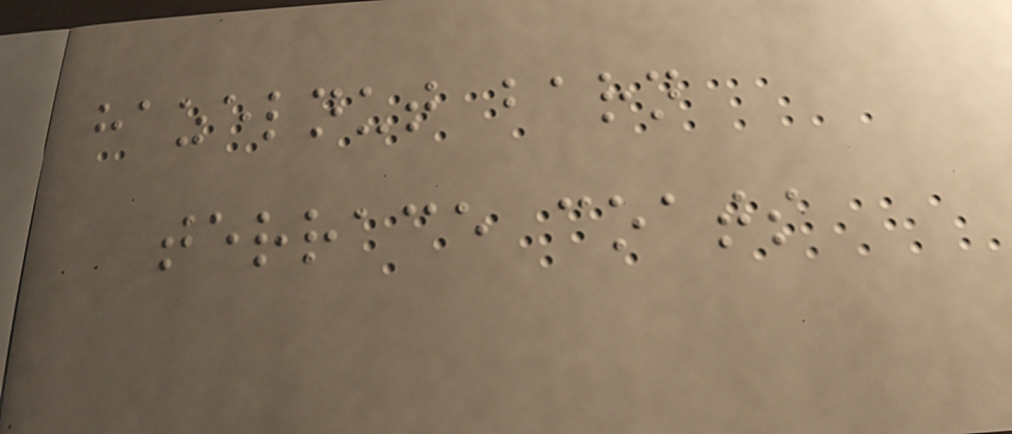hazelnut barn
terrace coats
